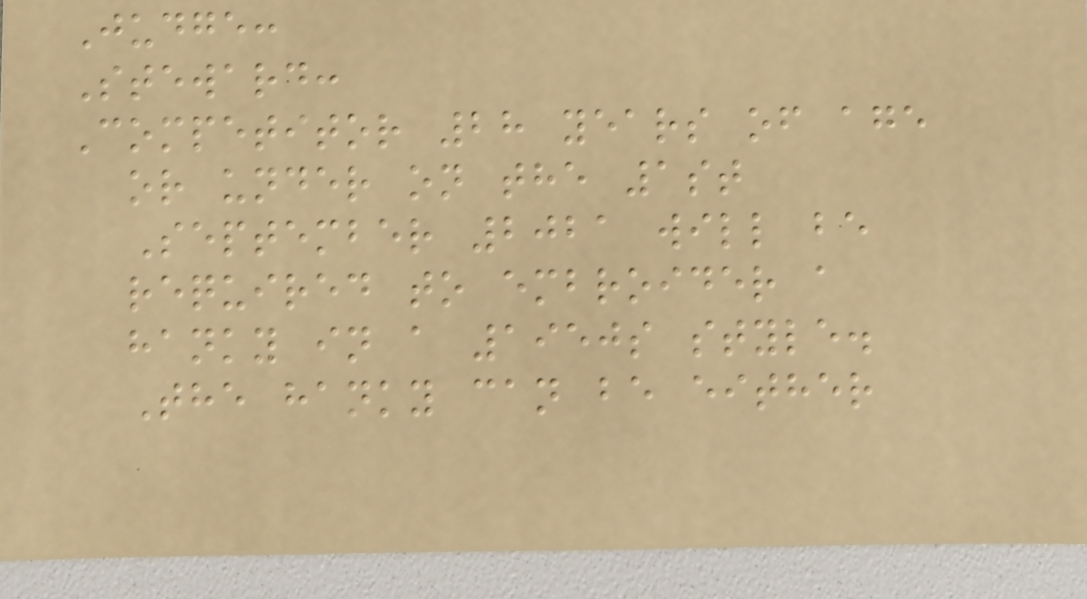Judge:
Steward:
Competitor 28 years of age
or under on the 1st
September 2021 will be
required to embroider a
hanky in a 1950s style.
The hanky can be either
